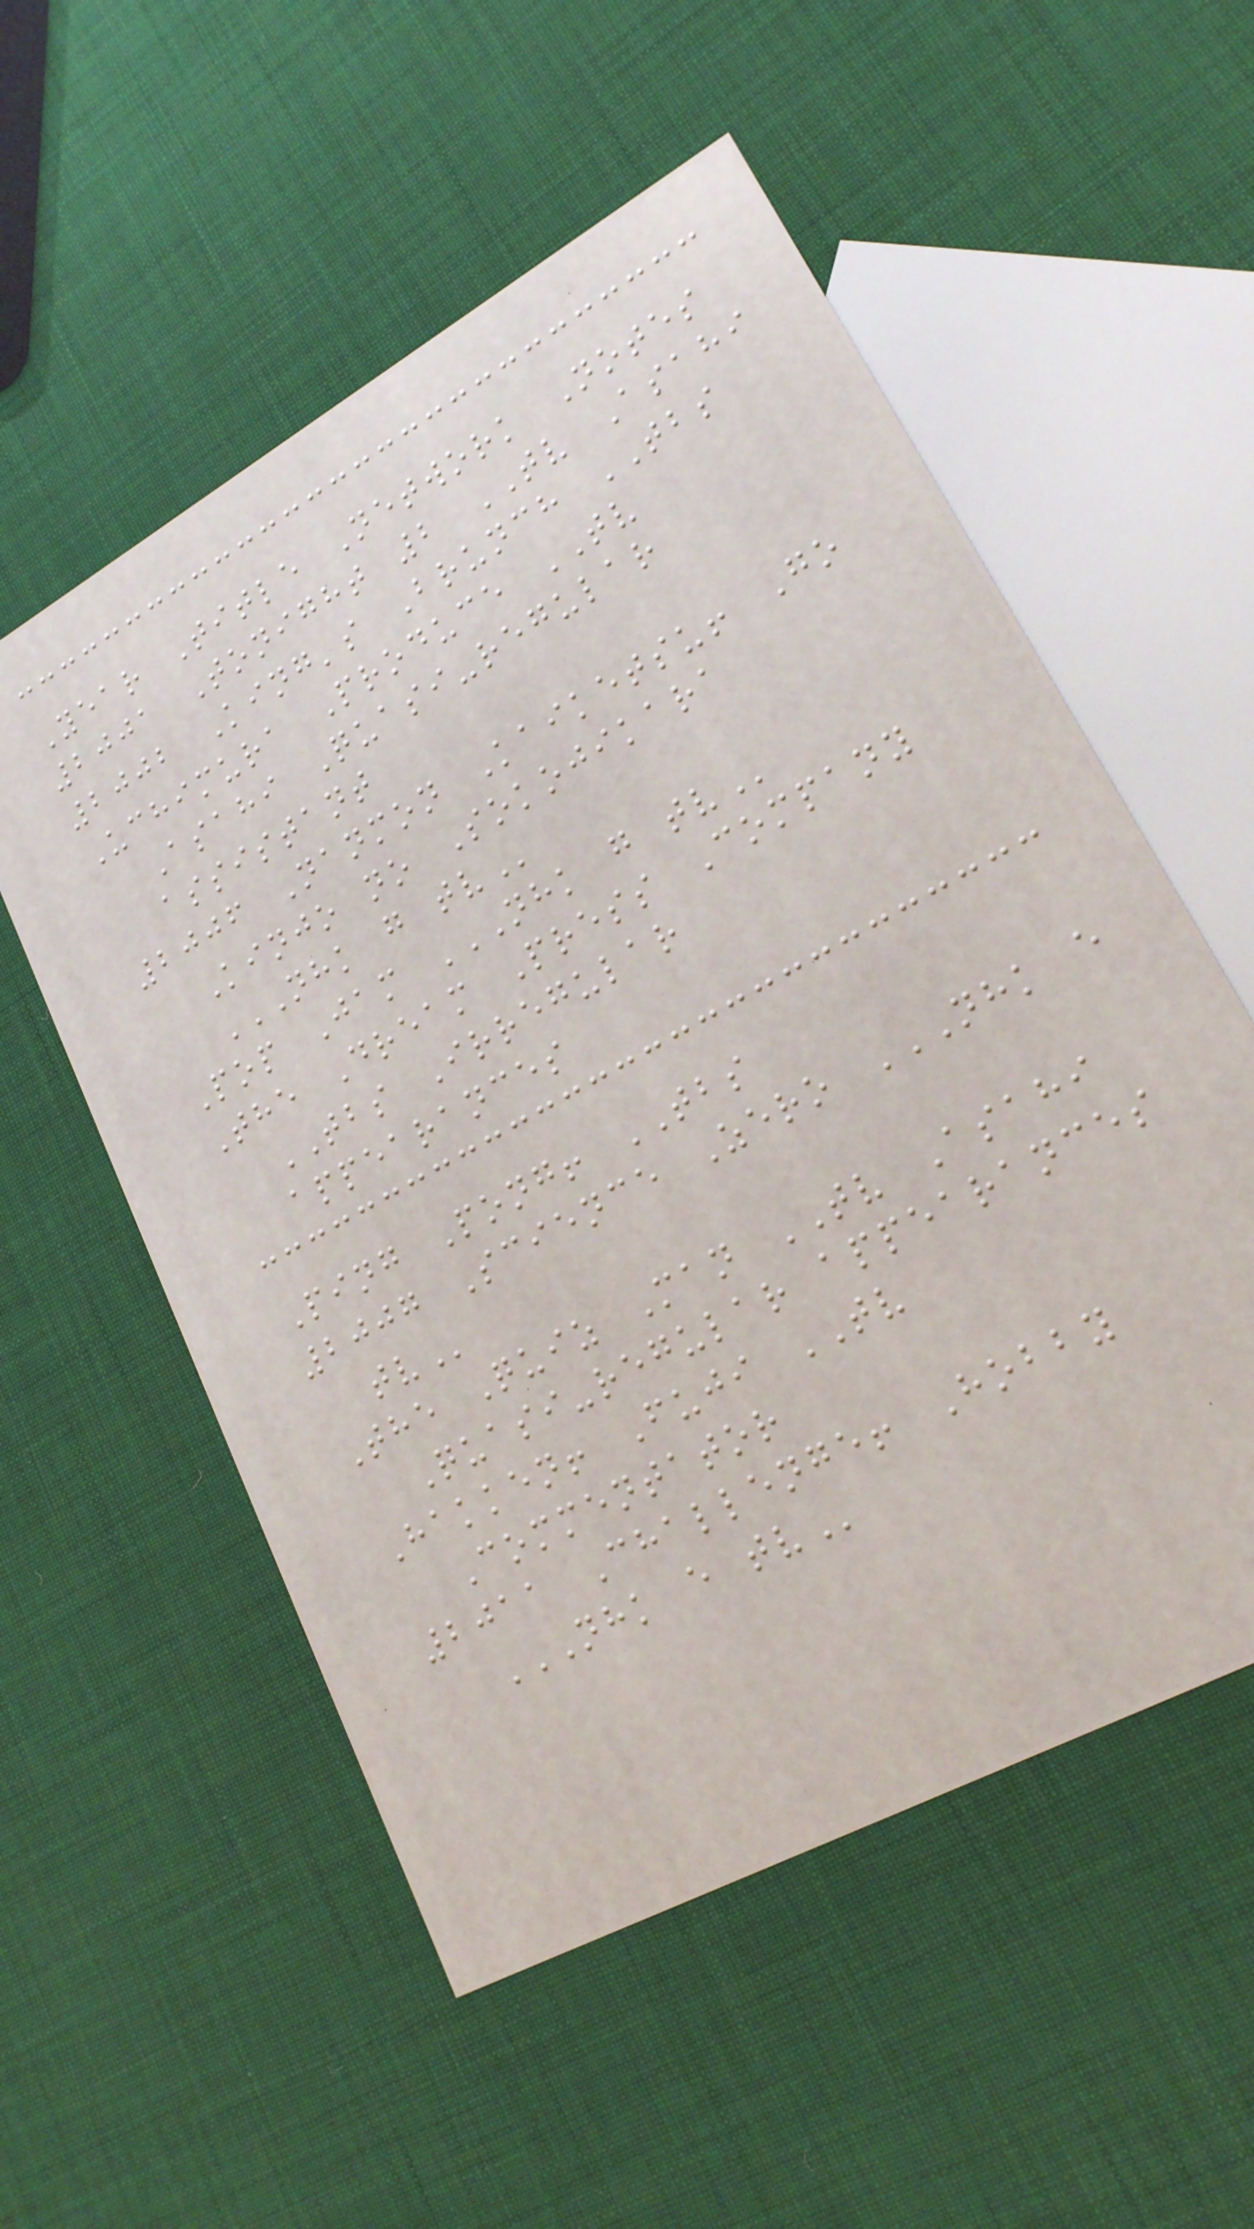Year Title Network Notes
2001 Tonight 2 TV Asahi
2002 King's Brunch TBS
Uchimura Produce TV
Asahi Quasi-regular
assistant
2006 Nanmon Kaiketsu! Go
Kinjo no Sokojikara
NHK G TV
Pop Jam NHK G TV
The Dream Press Company
TBS Irregular
appearances
Ping Pong! TBS
2007 Science Zero NHK E
TV
The Quiz Man TV Asahi
Quasi-regular appearances
Hakken! Fuji TV
Commentator
2011 Challenge! Hobby
NHK E TV
